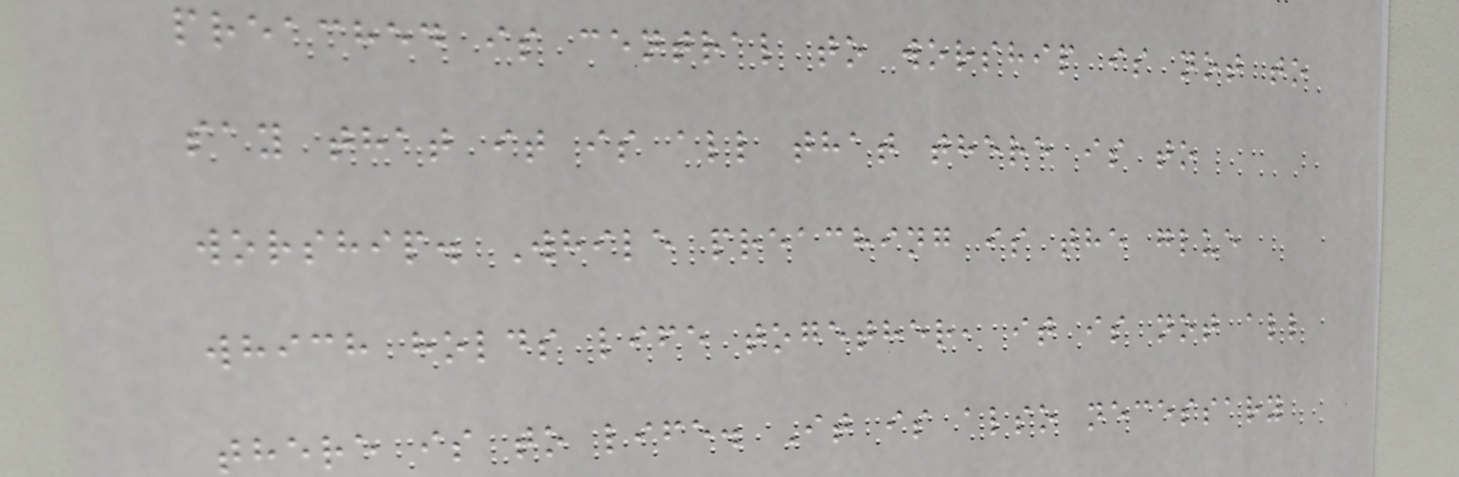preached is central to worship is not to
say that it is all that there is to
worship. While preaching is the glue
which holds life together, it is not all
there is to life. It is also necessary
